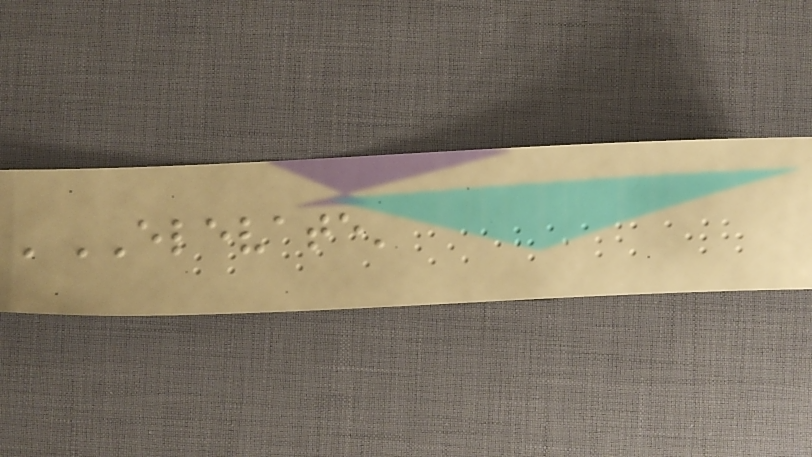'ELEVATE'
